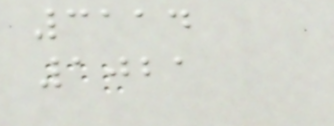3114
1021
